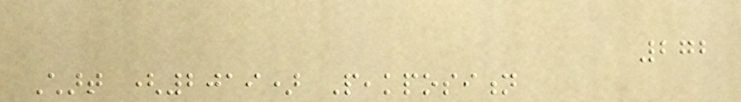272
Chart (2019) Peakposition
